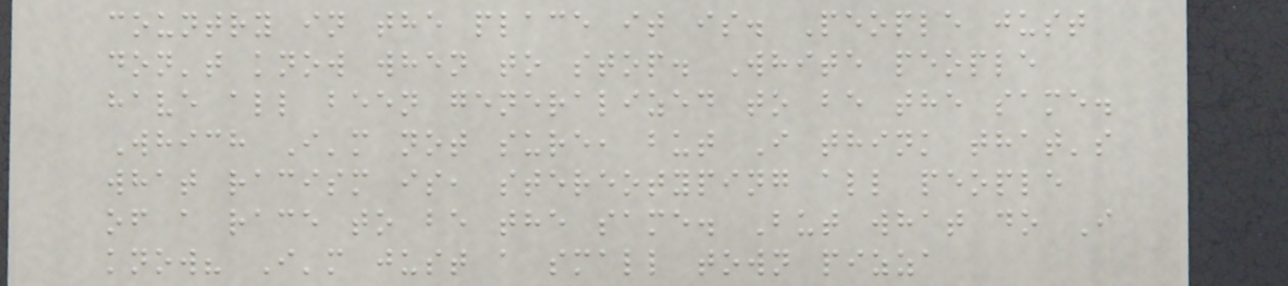country in the place it is. People just
don't know when to stop. White people
have all been generalized to be the same.
Which I'm not sure, but I think that's
what racism is, stereotyping all people
of a race to be the same. But what do I
know? I'm just a small town pizza
